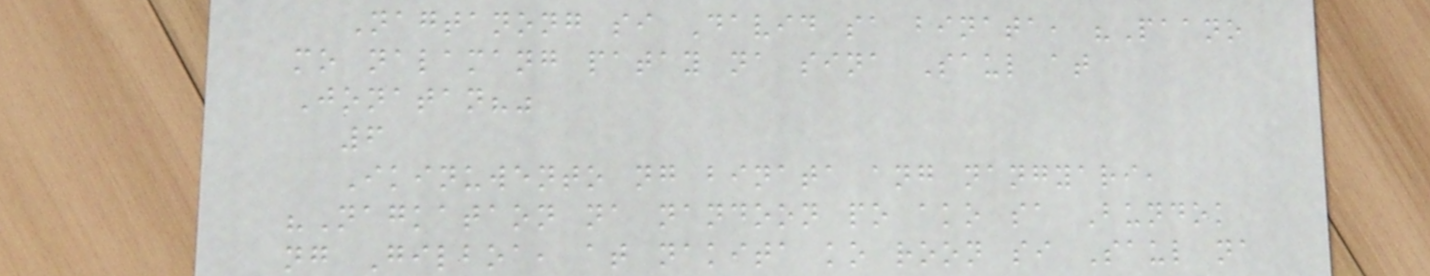Nagtanong si David sa binata, "Paano
mo nalamang patay na sina Saul at
Jonatan?"
6
Ikinuwento ng binata ang nangyari,
"Nagkataon na nandoon po ako sa Bundok
ng Gilboa, at nakita ko roon si Saul na
